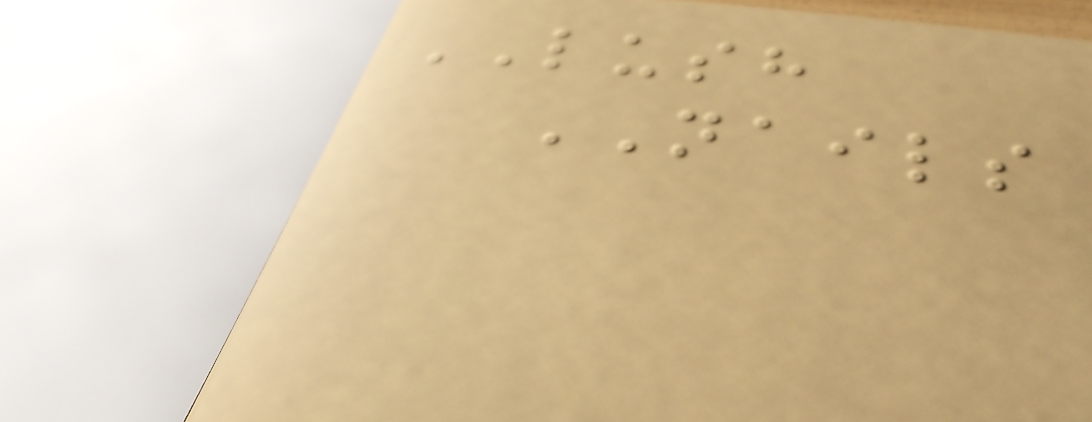LUSH
NAILS
